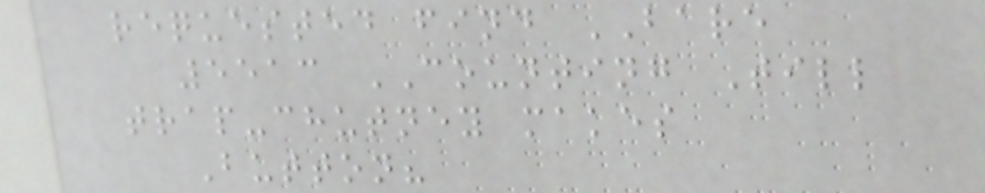requested find BARE
5513 COUNTING Till
trap-chutney makes
Button?
